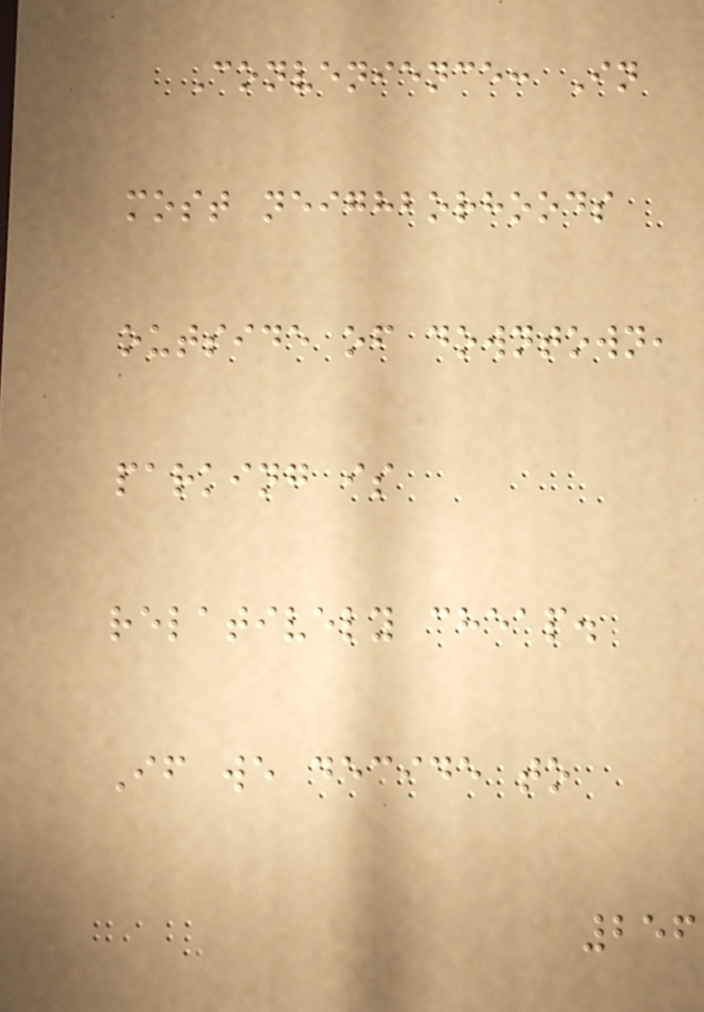Convenience: In
most neighborhoods
outside of downtown,
parking is
relatively cheap.
If we decide to
256
